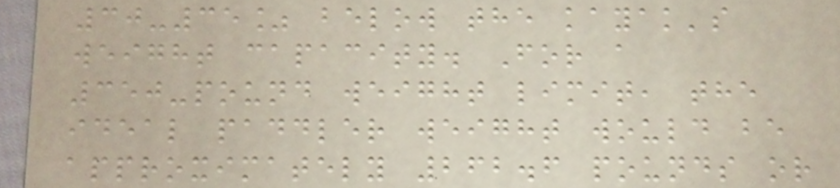30-35% below the kayak's
weight capacity. For a
350-pound weight limit, the
ideal paddler weight would be
approximately 262.6 pounds or
